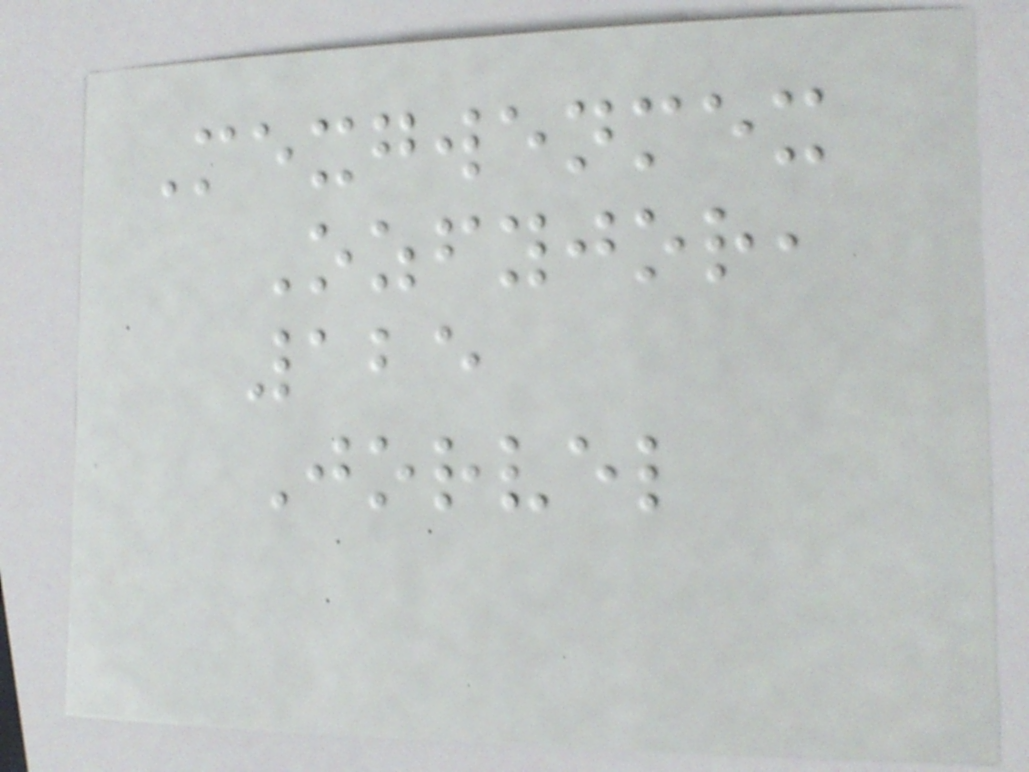Mexgwenmex
Ozfyjor,
125
Jorvel
